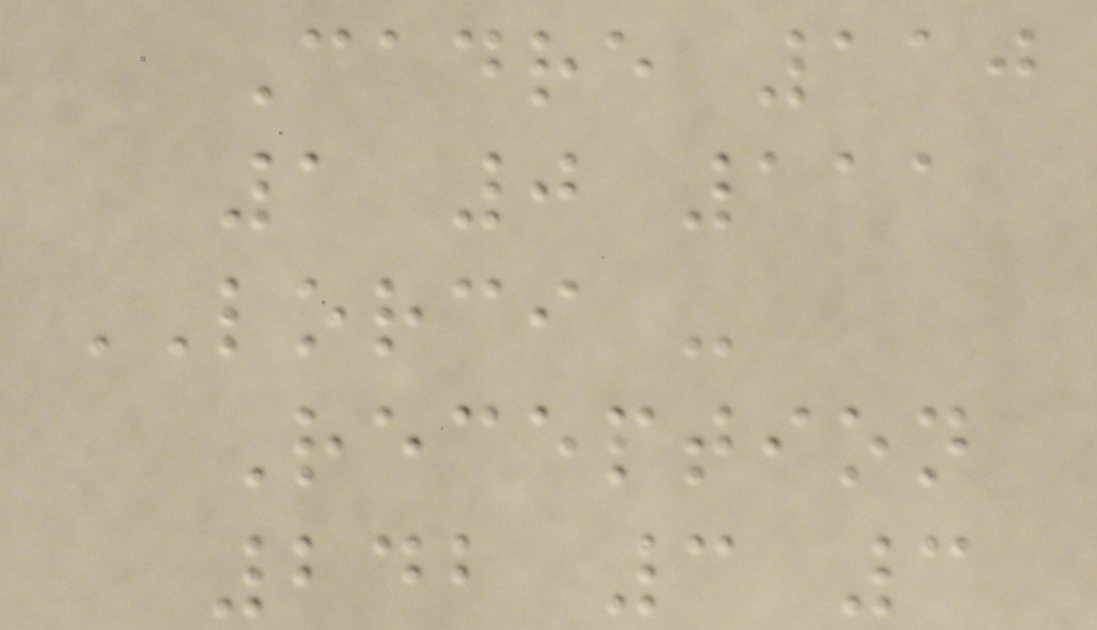Cadre 110
1 0 111
LORCI -
Reception
242 3 3
